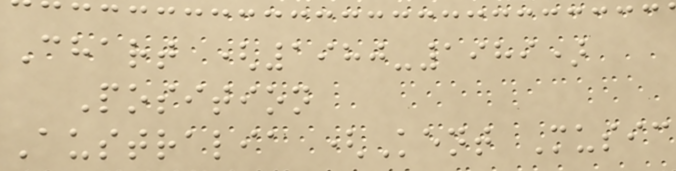Chart (1980-1989)
Position
Australia (Kent Music
